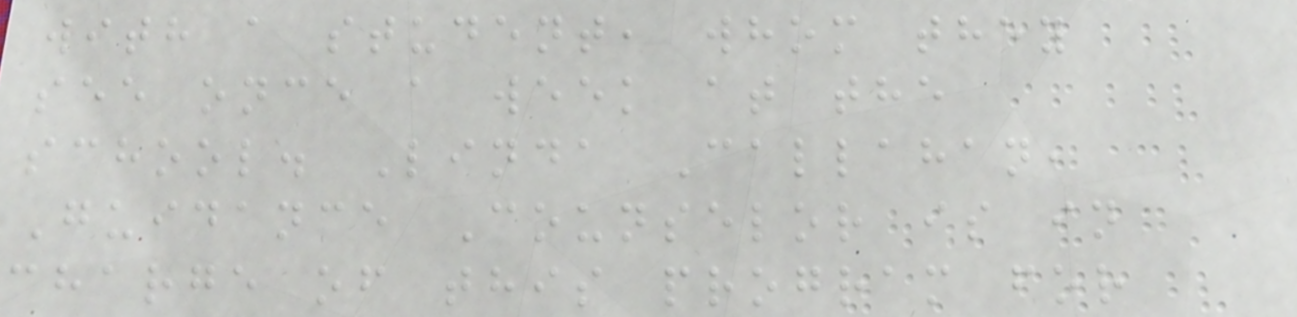with a student, whom they
see once a week at the
school. Linda Callahan,
Guidance Counselor is in
charge of this program for
